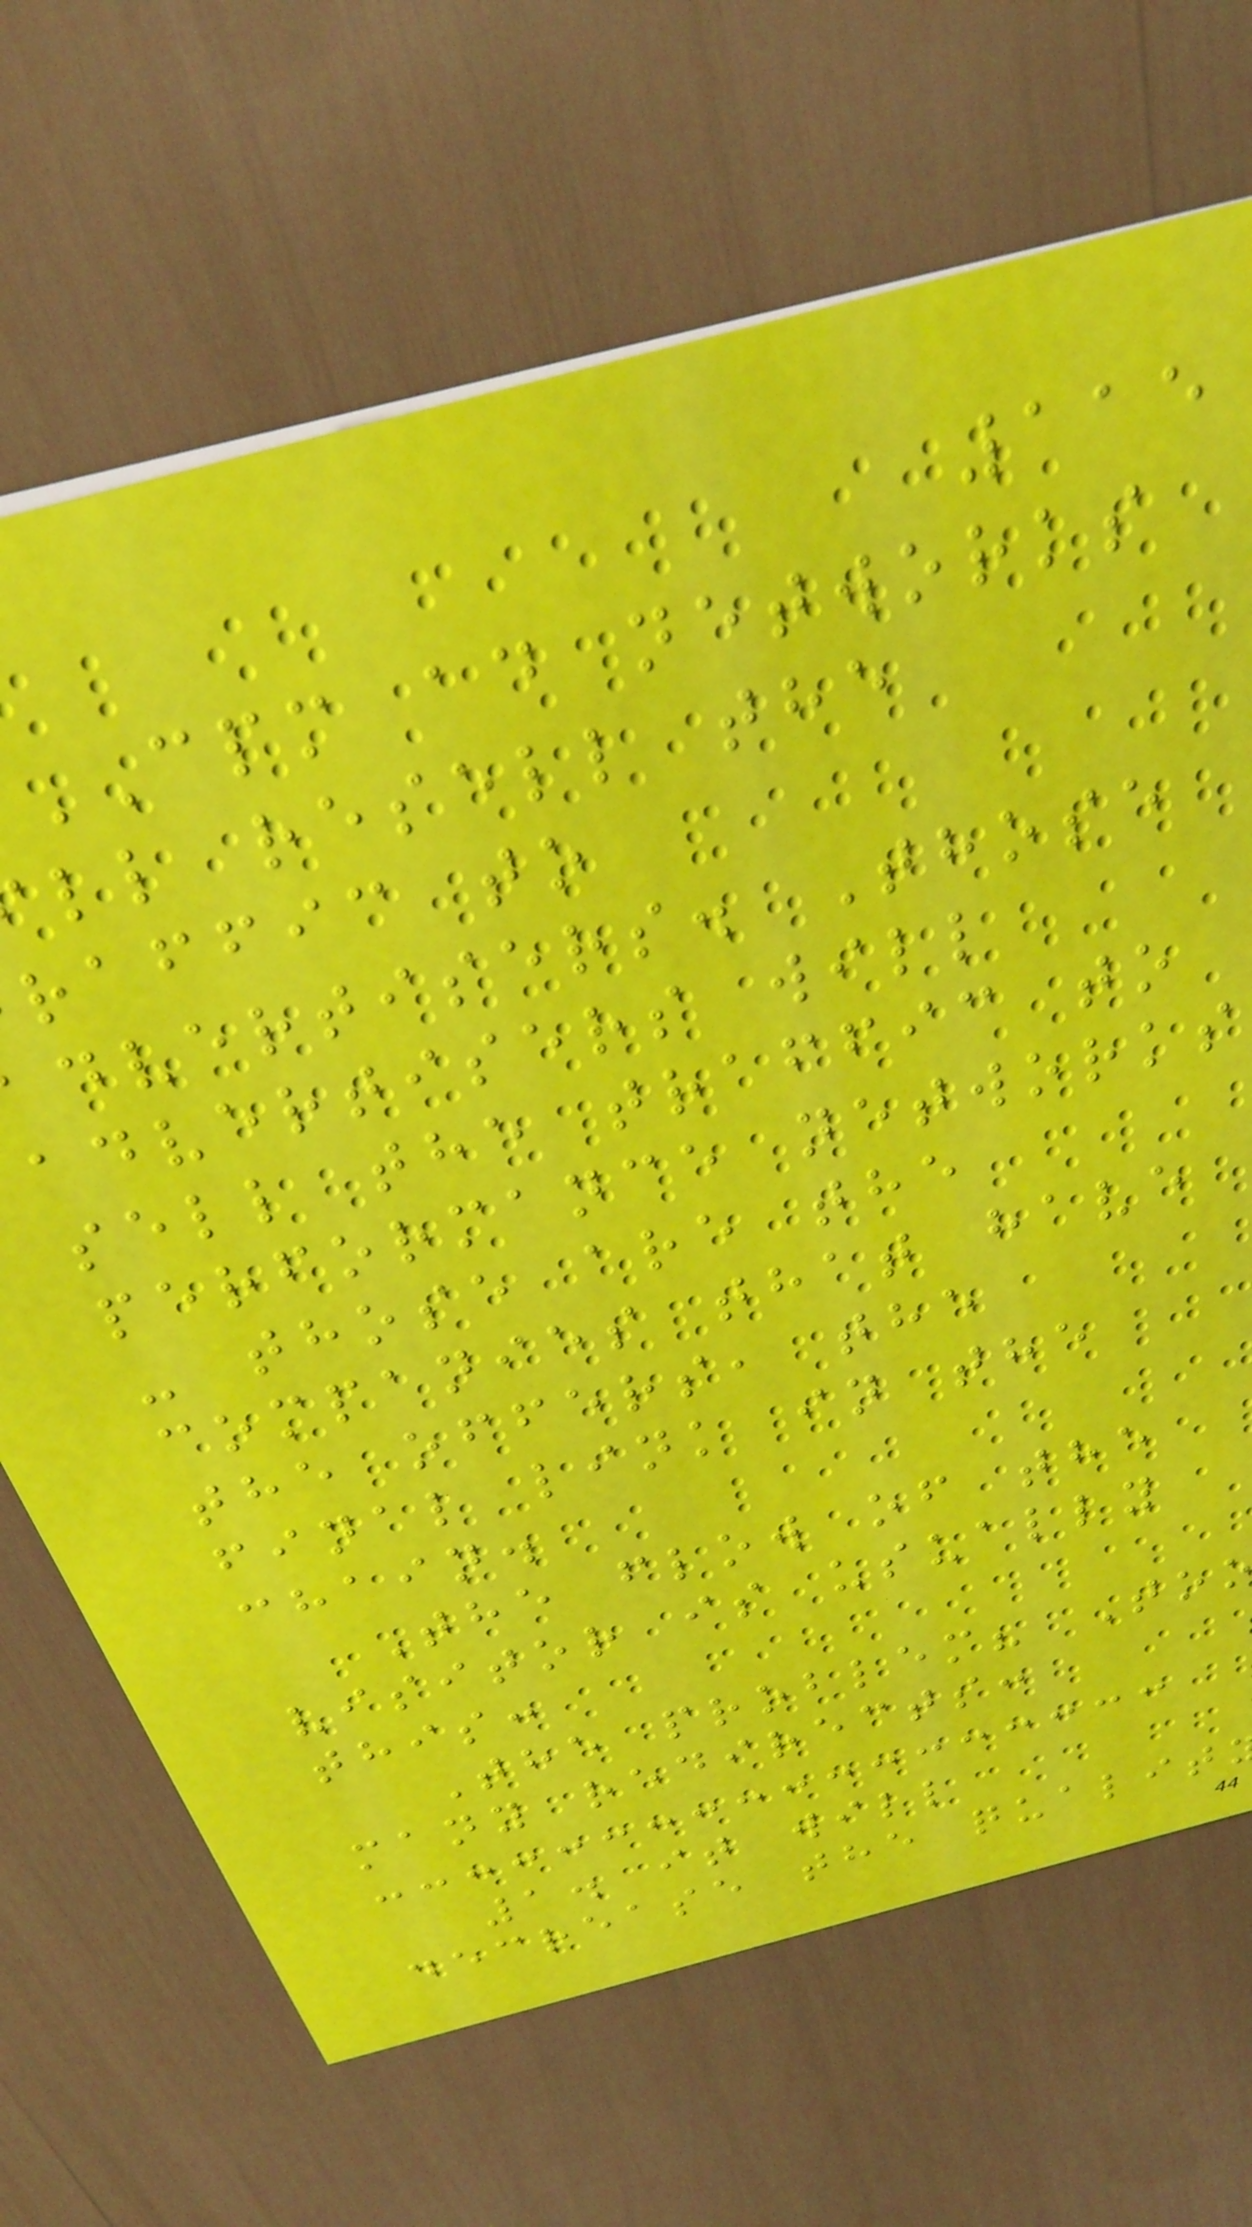115
CPM ad networks
ll resell the
raffic to
dvertisers. Those
advertisers will
sell the traffic to
performance networks
- those are the
companies that have
the offers, the
final link in the
chain.
The flow of the
visitor is usually
this:
The problem? To
many redirects:
1. it will
decrease the qualit
